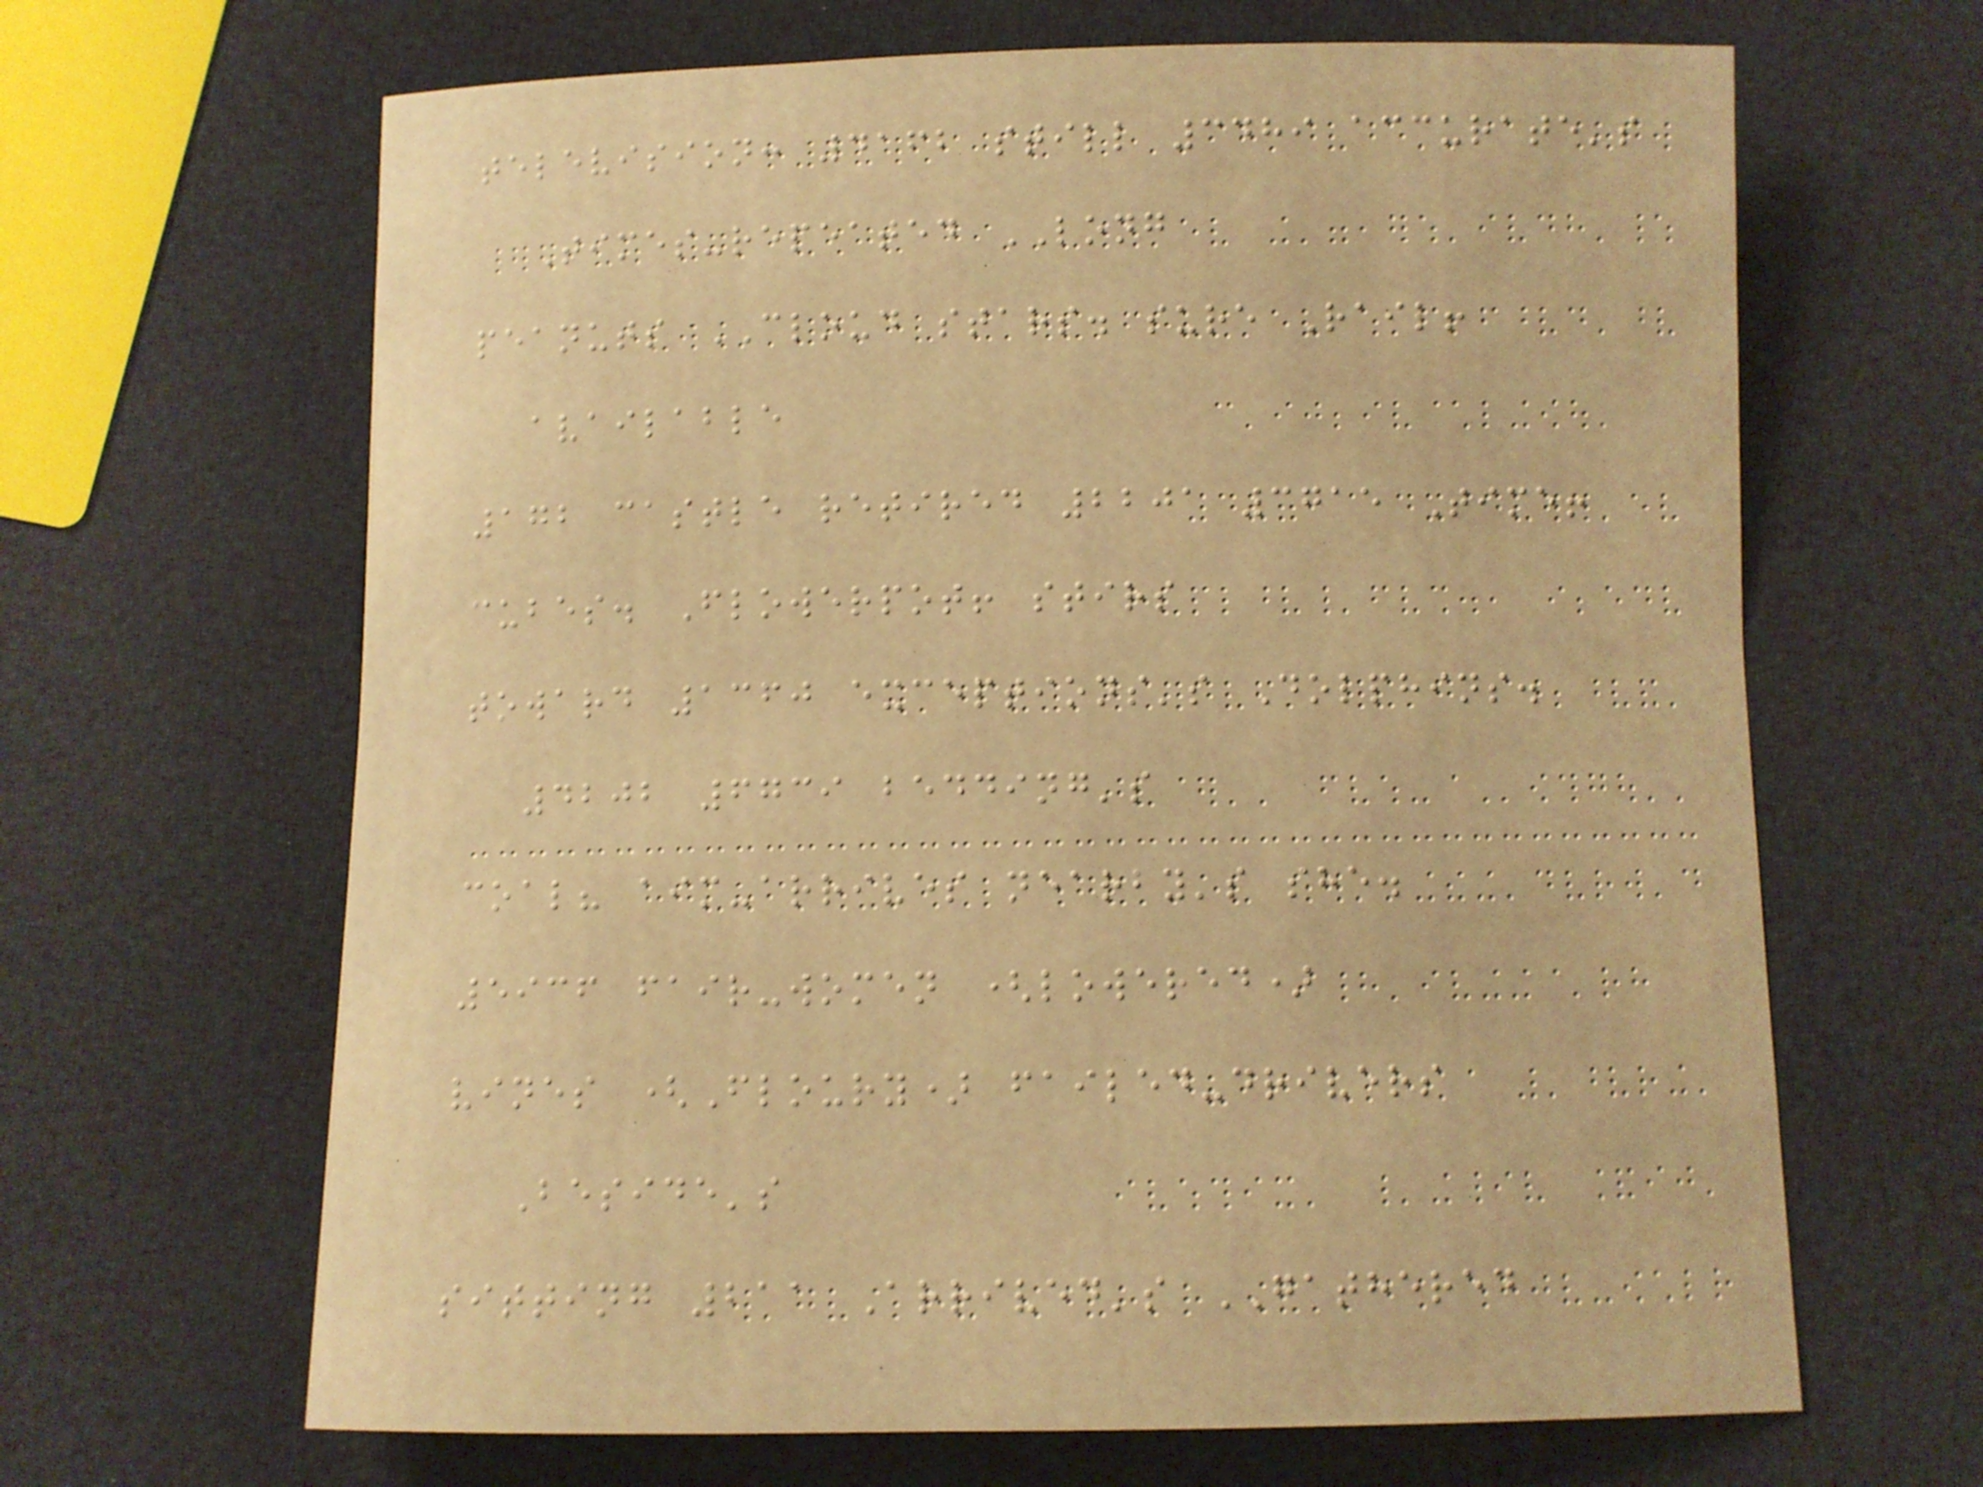television: 4162 still 3489 accurate's
Times-repeated LONG
peanuts CLOUD stars. sure Rail!
available
172 castle retired 2201 3715 Time!
cubes. Flowerpot! stirs
toward 1360 exceptions's Dolphins.
4202 6739 bedding's
coal? aim-arrives nearby's she.
5936 fair-women (lowered)
vines (Floury) failed-drivers
Beside's
sitting 211 Arrived's GATHERED
